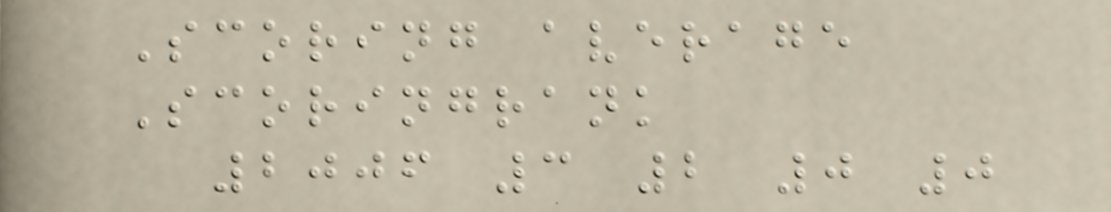Scoring average
Scoringrank
2006 3 2 0 0
